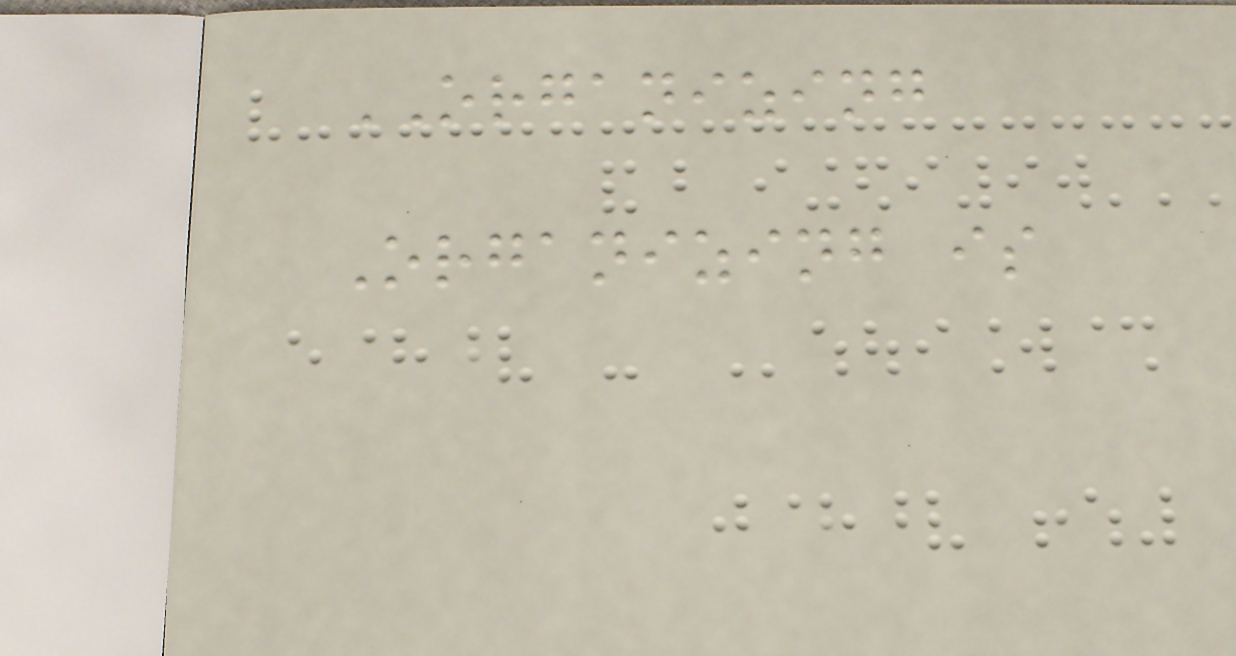ORGANIZING
Organizing is
